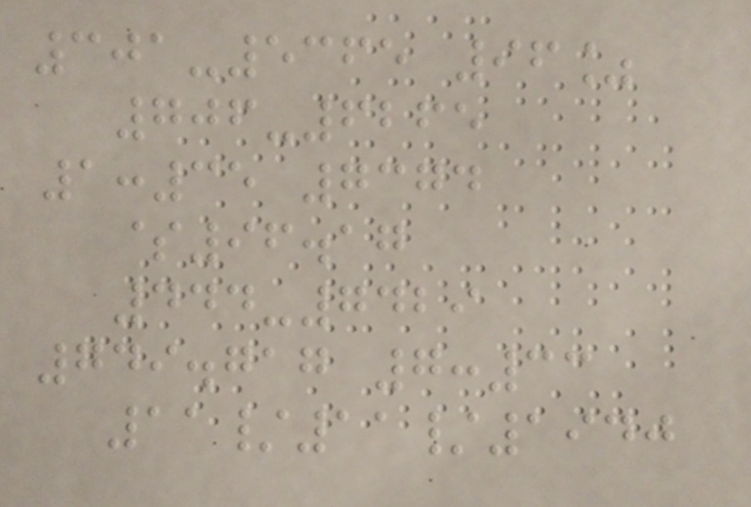301-5365 96%
706-6265
1:35 7374
$96.17
444-7429
749.717 7:33
11/11/1940
